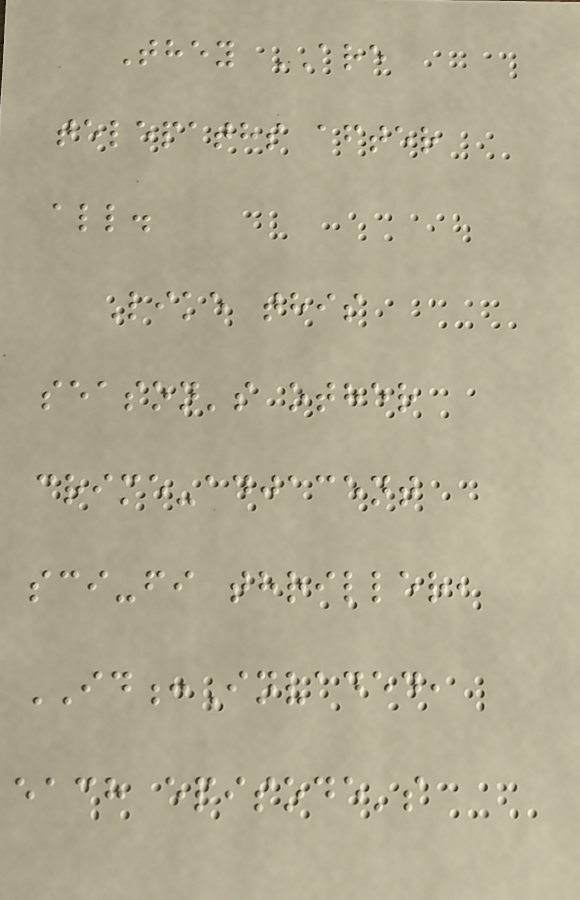They ARE
telepaths after
all.
Like this
season's other
crime-adjacent
sci-fi thriller,
ID:Invaded,
each episode's
